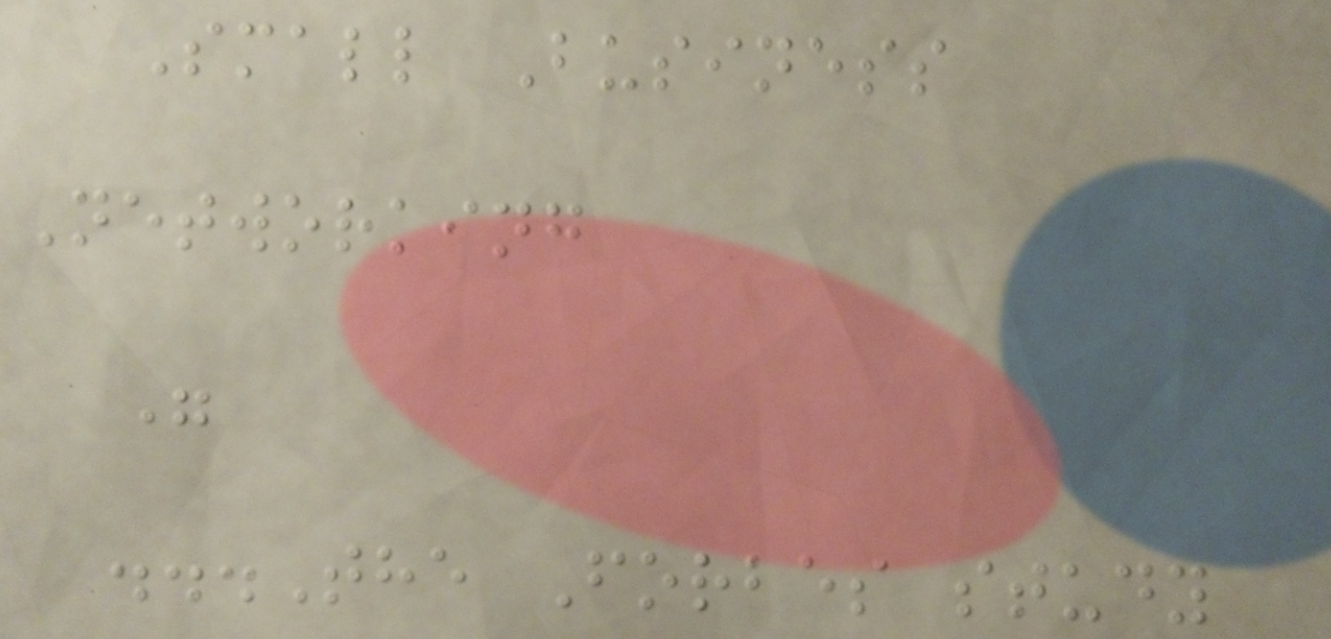Small Business
Networking
"
...The Forbes study
